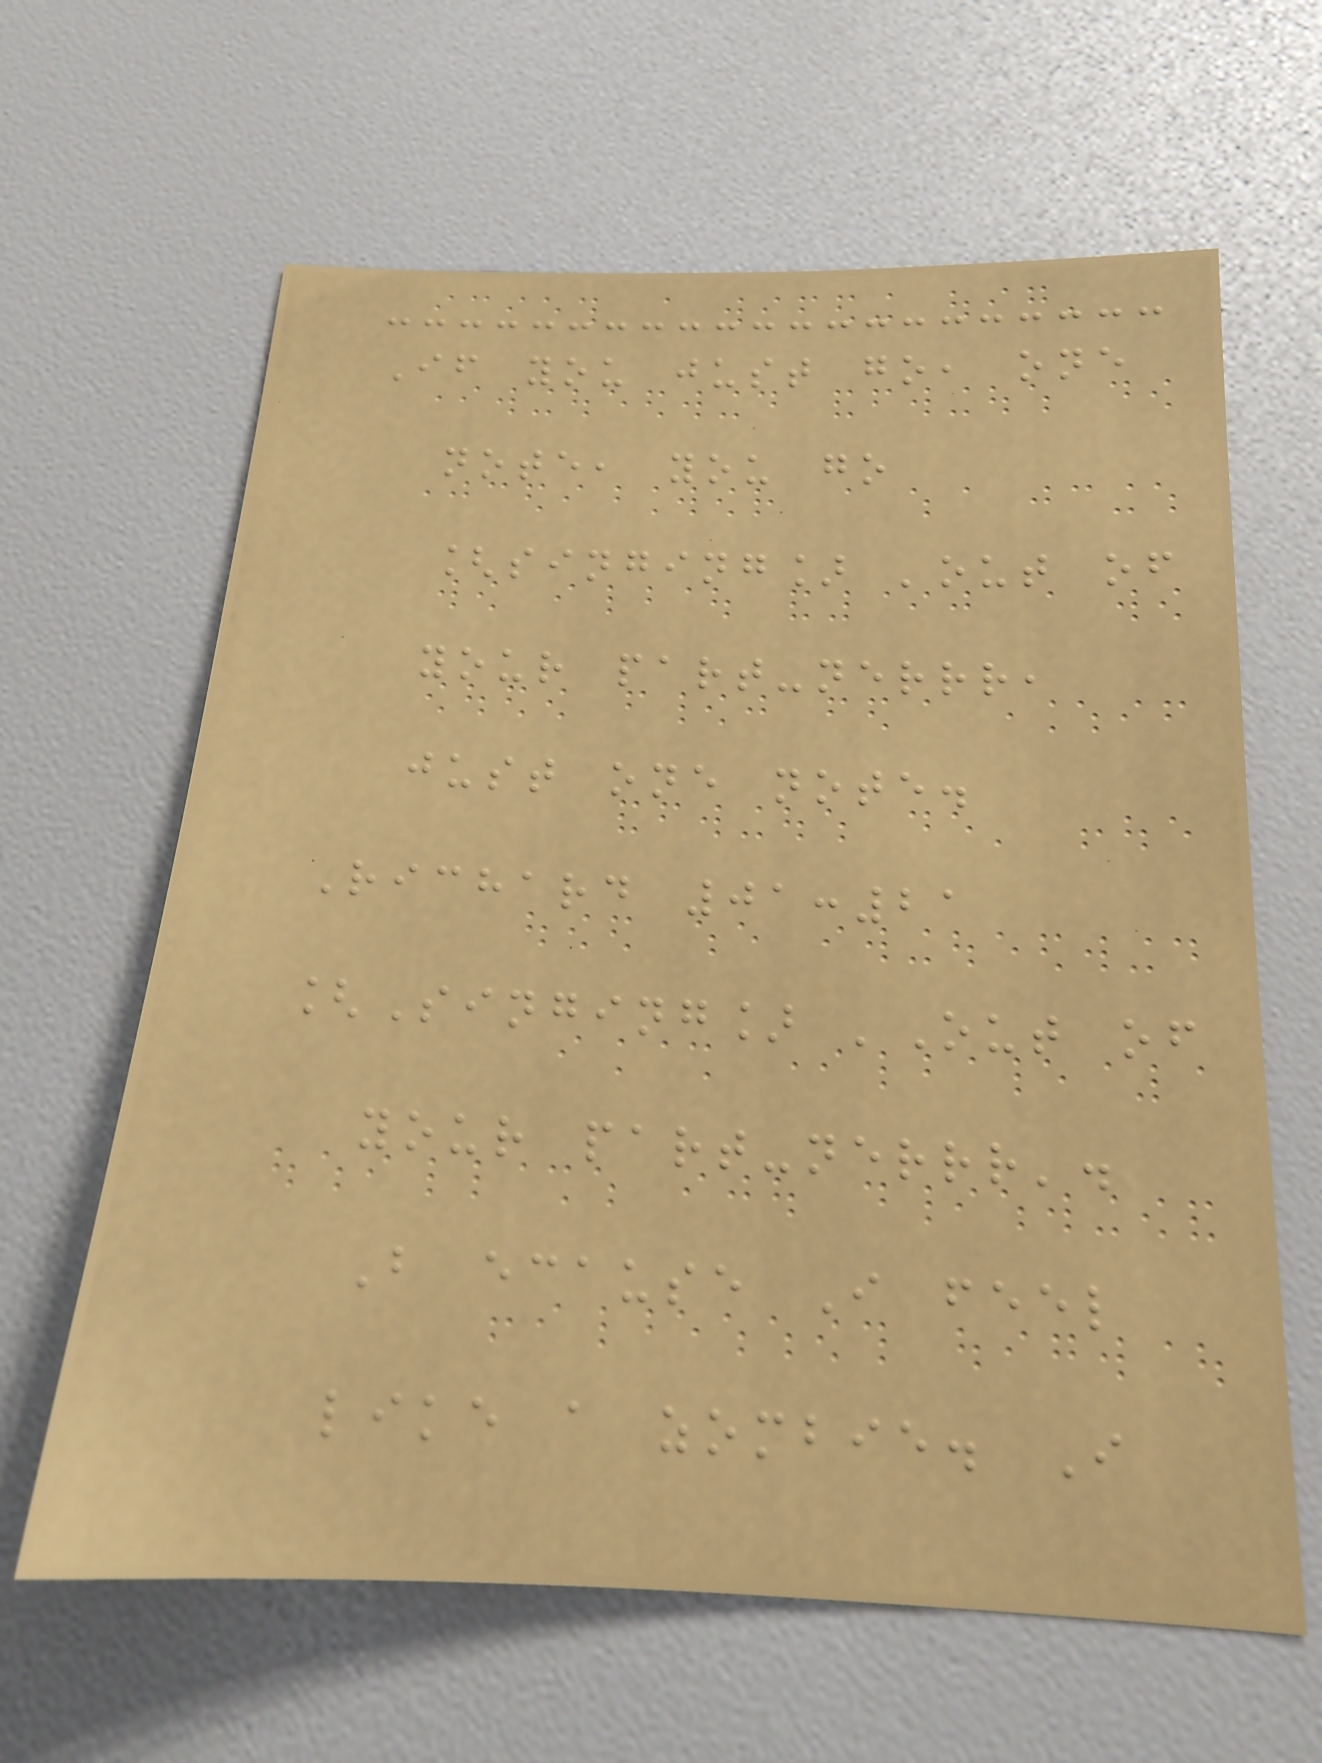If you just go, one
note, you go
[singing] 'out of
your part-nerrr,
just one note.
Richard 01:21
[Singing] 'Out of
your part-nerrr'.
B ecause I feel
like a zombie. I
